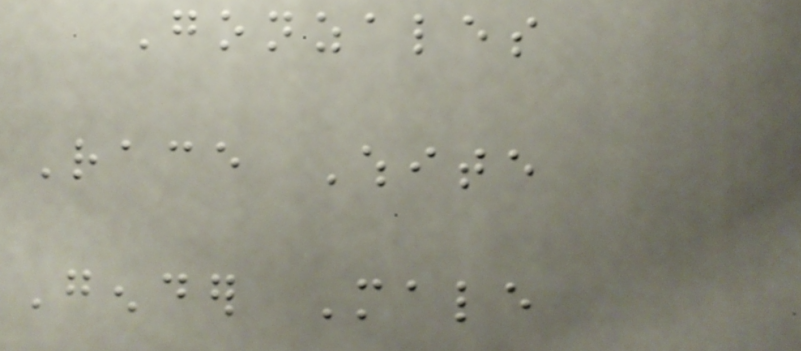Gonzales
Race White
Gender Male
